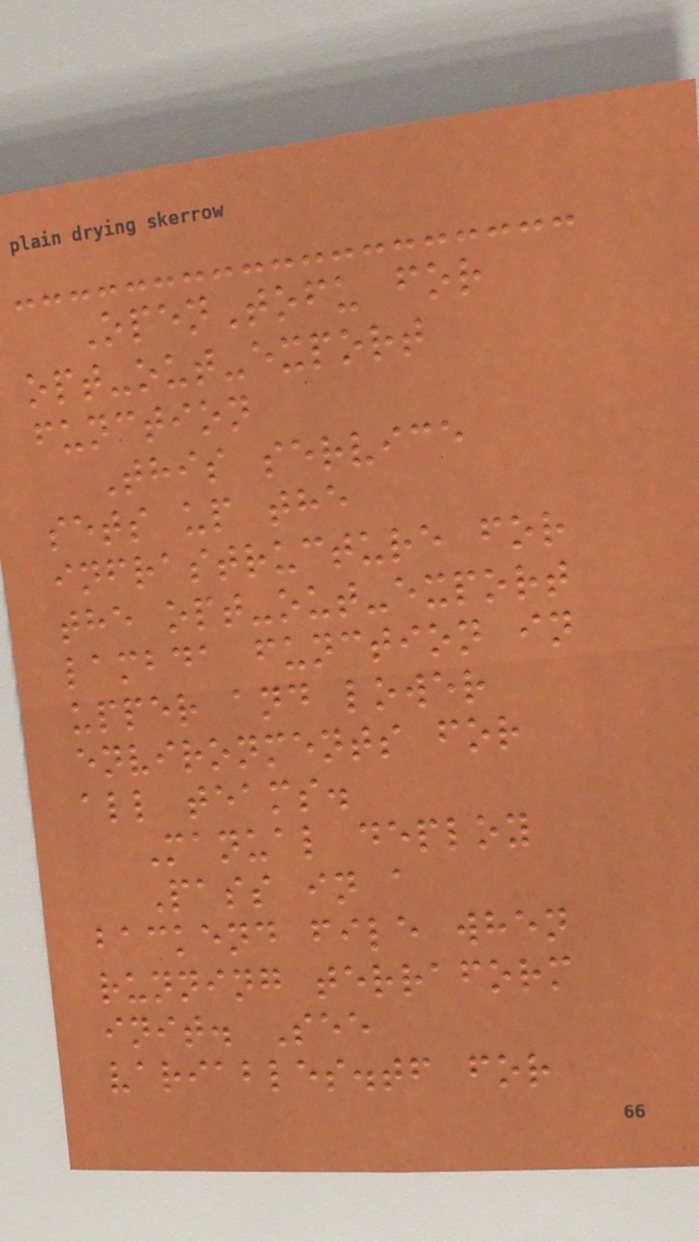OpenTofu for
opt-out-export
function
This service
sets up the
infrastructure for
the opt-out-export
lambda function in
upper and lower
environments for
all teams.
Manual deploy
Pass in a
backend file when
running terraform
init. See
variables.tf for
